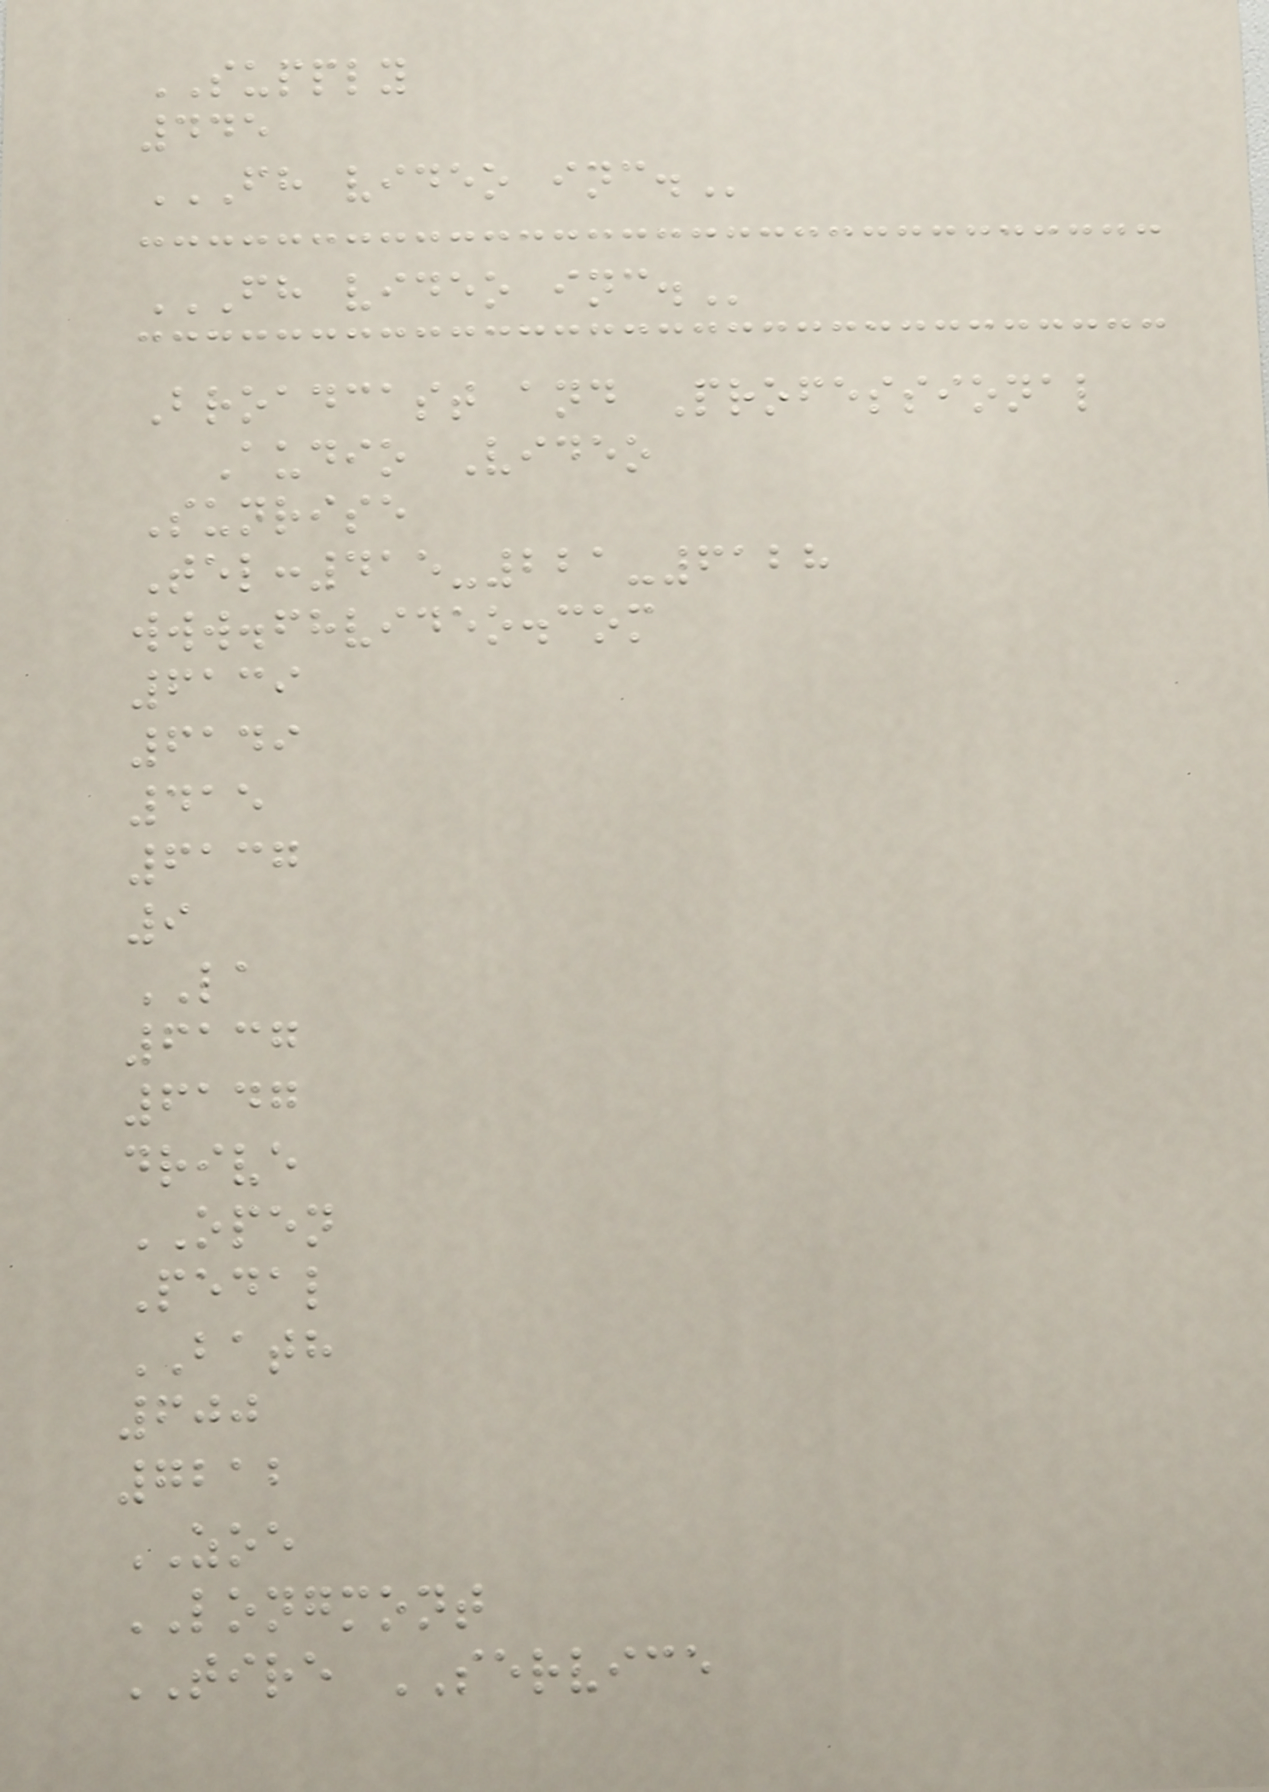SUPPLY
445
FH VIDEO INC.
FH VIDEO INC.
Broadcast and Professional
Audio Video
Sunrise
Tel:415-221-6128
www.fhvideo.com
6139
6149
415
6137
9
LA
6137
6147
drive
OPEN
Pedal
BATH
600
7212
ZOE
LONGMONT
TIRE SERVICE
